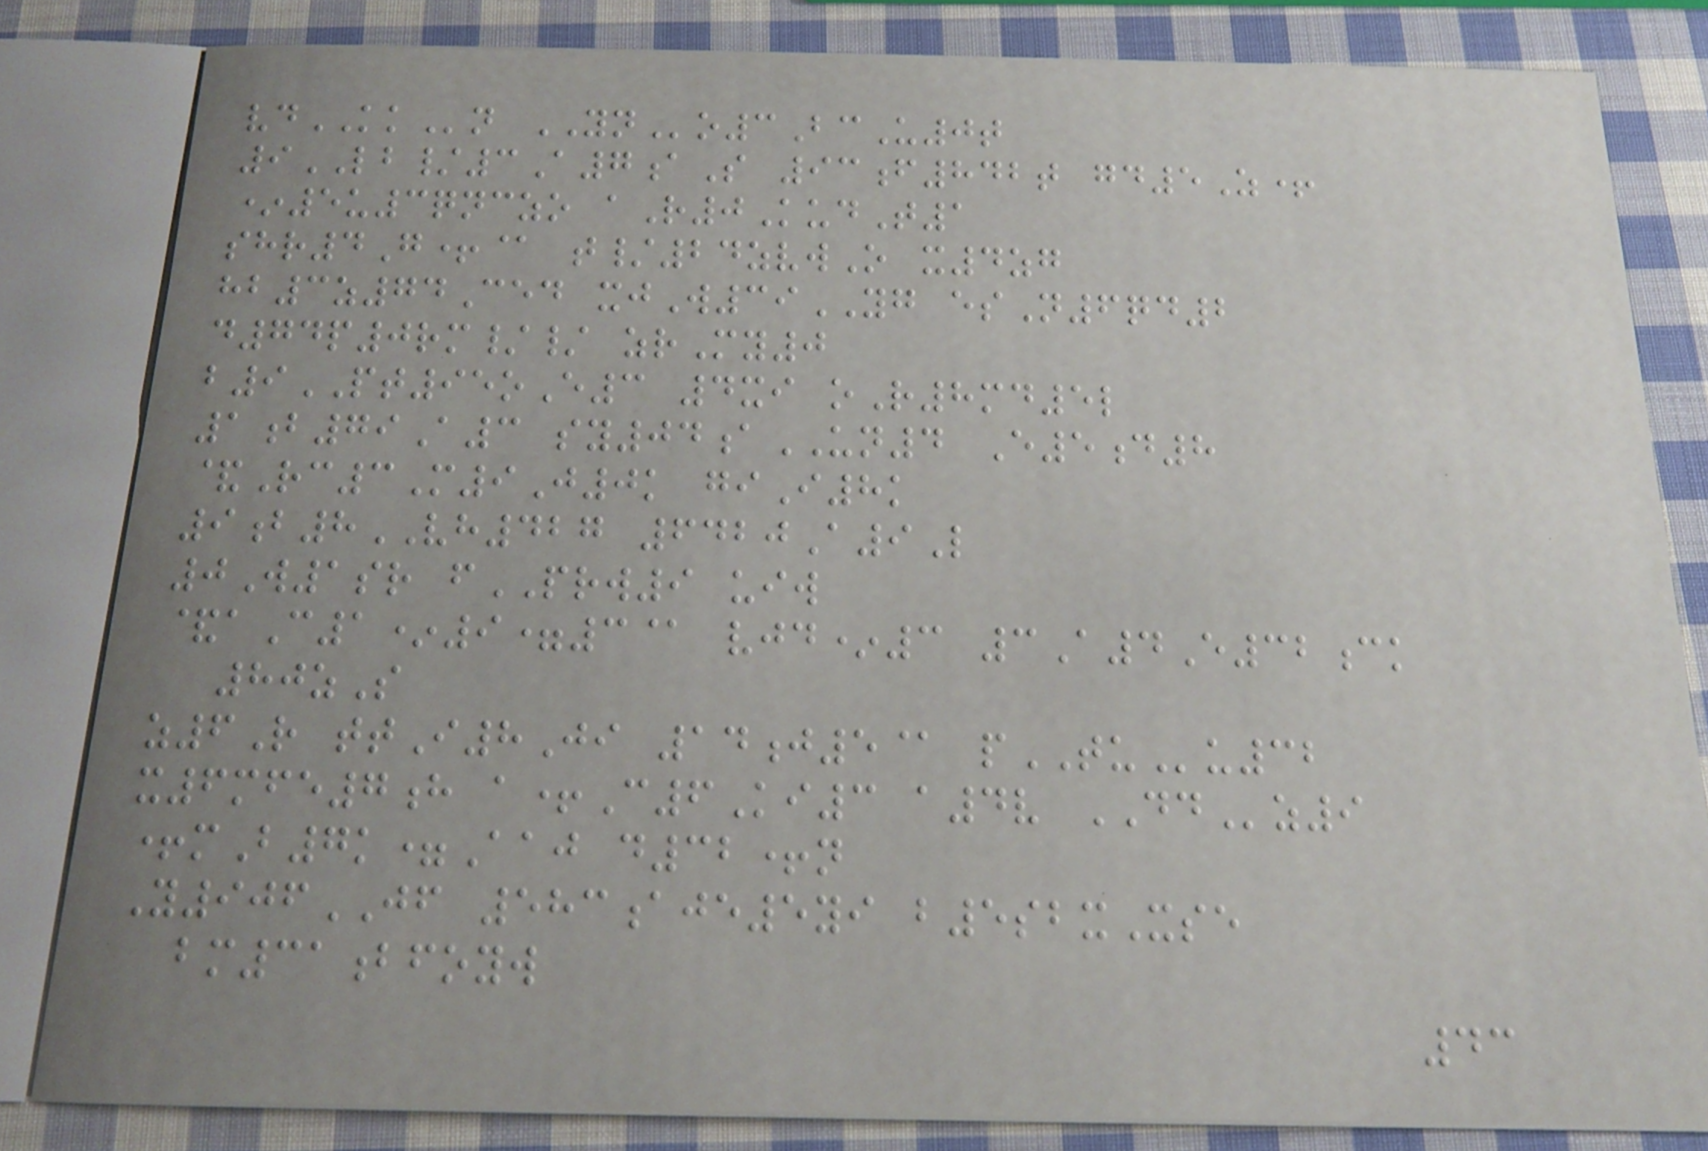vdKKn YNo3BcU0t
9LB/3A7aS 93f842t gd5Z+
*5u3qnczo aR0KudT1
shr4G+@ t/24zvwO x4zg
hb3z74Ced xjW39YG esN6qd2
d74p0rm// zrMy0
b9PT95oE3 4xi oR8md5l
1b79A3 sy04aUN4 E5d8
&Rc3M9J0k giI8k
9b8VH427 6420A9L
0W1sr fPRW9 uiw
&aC1*9=3@ vjd*3 3A4E32ck
80zS
z6R ttI8Ji 14j5@ pTUu32
x6mfe7h a+C6Ki3 a4v DDz9
+mB7k=Aaj d32+n
Y906JF 583aje5yi b5sbxXse
bm31bfoyw
43
